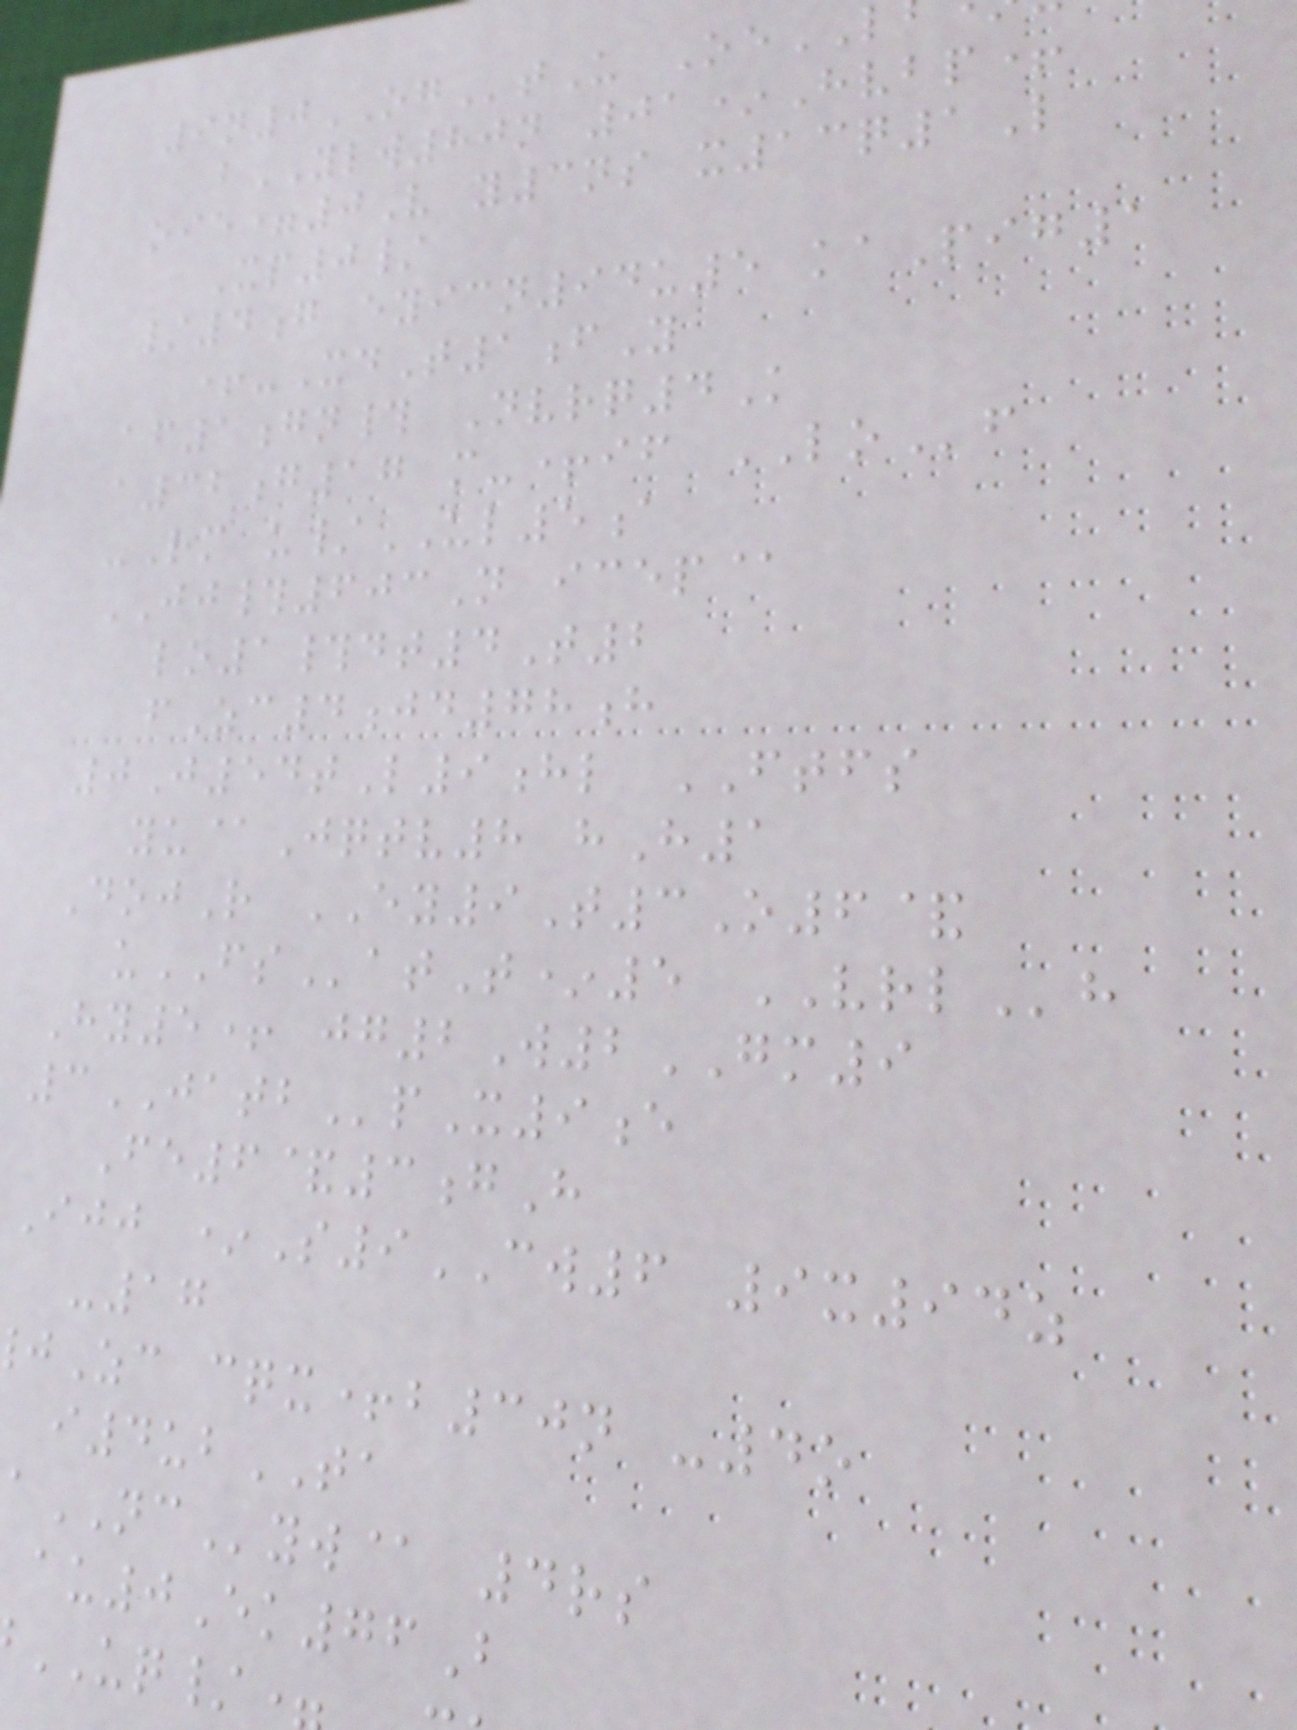9n0OGtU Oe
bYLW80n 01*Hvbp+
oie=0V y3ns x13q1L
Xp0/
/4g eyicn94u5 kaPig1
+-XdT1fY
af1gn# Nvrq4K
a32g17 m-+if LOf
-Rm u/UL5a
JJ#603N icep@
lo1#dt4T2
fZc4jd78h
0J54tL9hl FTFS
yu@Jqtv8 hH1
DojR EY9T3O6&
uFSatT*5 VRLh
Hy5+ jg2W2GM9
3JATBpX9e
Fe6&3gH
Ijj *S9CW6 9x94z
-17
Zc cqx+b30n -4o
i4ubTA
NCyw@ 4rs
au0Ek76B
